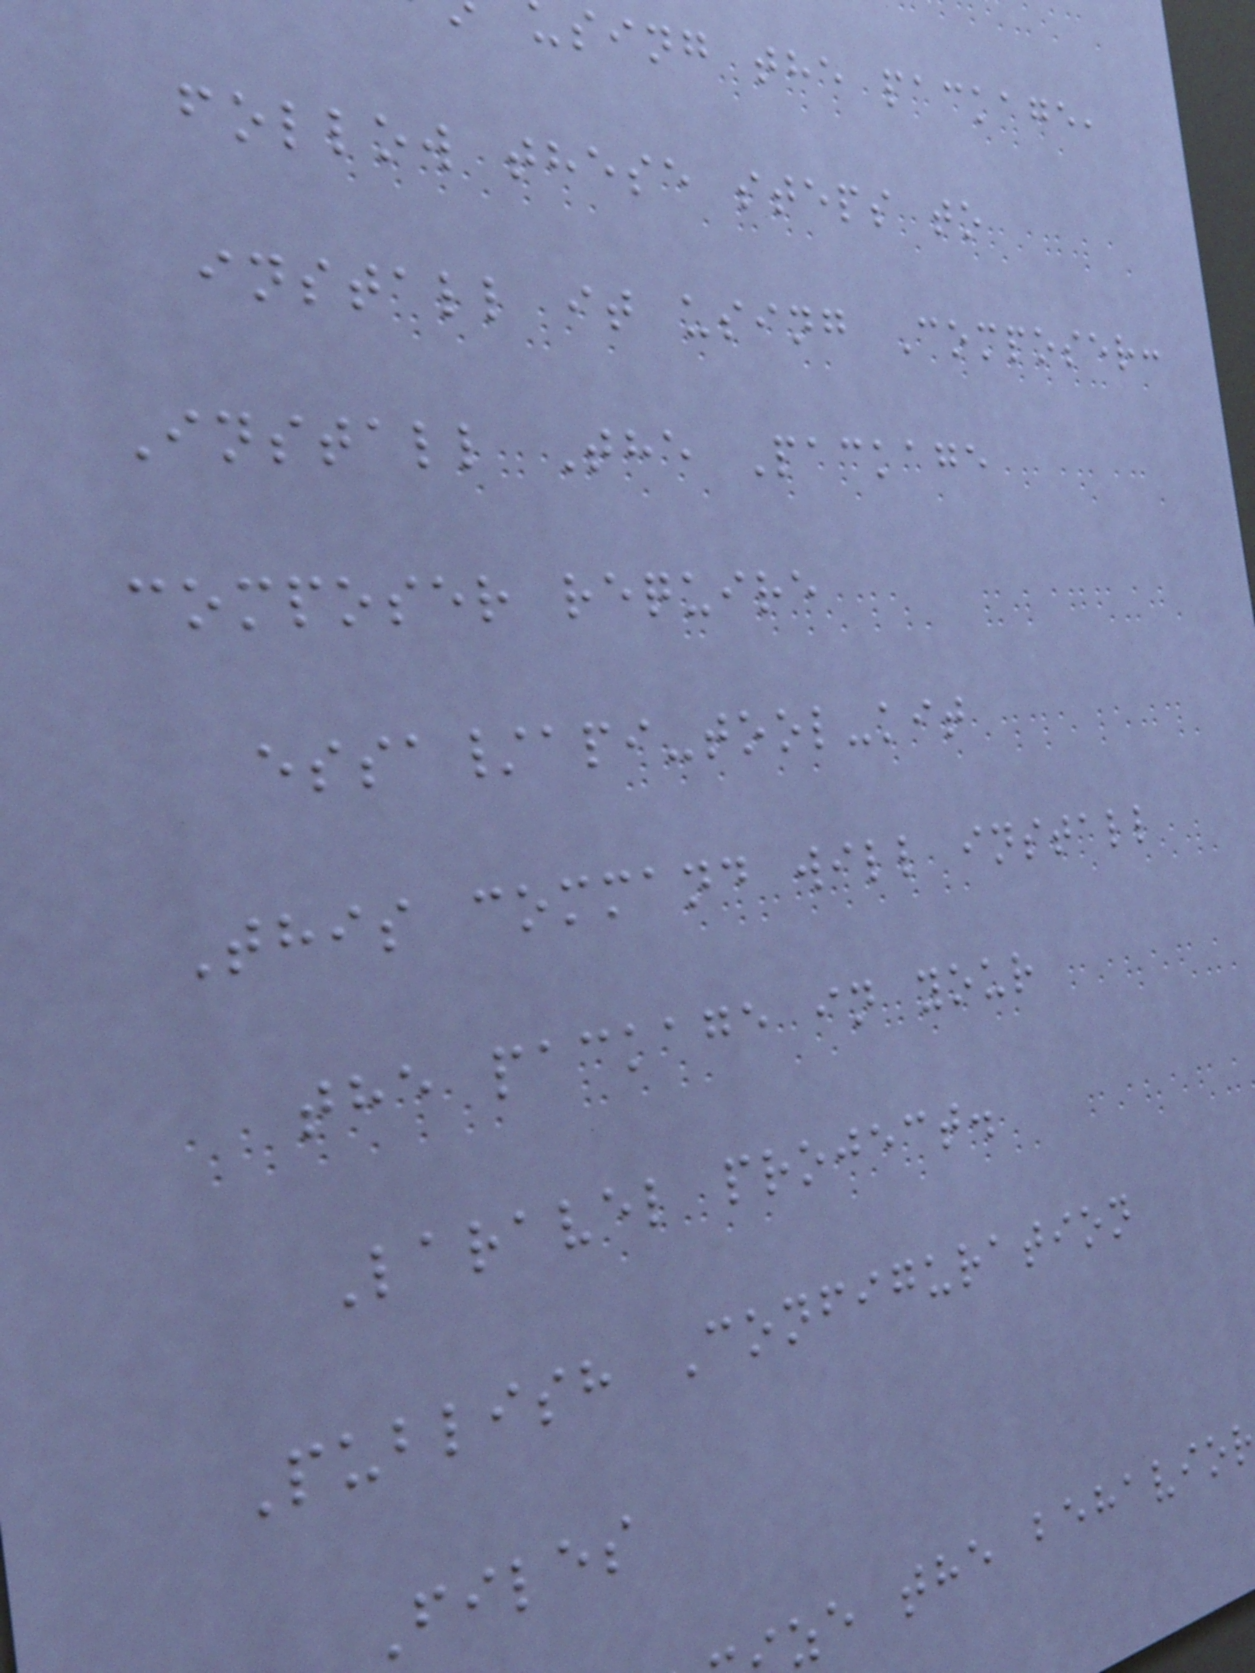sing the package,
follow these steps to
install it using Composer:
Install The Package
composer require
essa/api-tool-kit
This command will install
the package in your
Laravel project.
Publish Configuration
Files
ze the behavio
